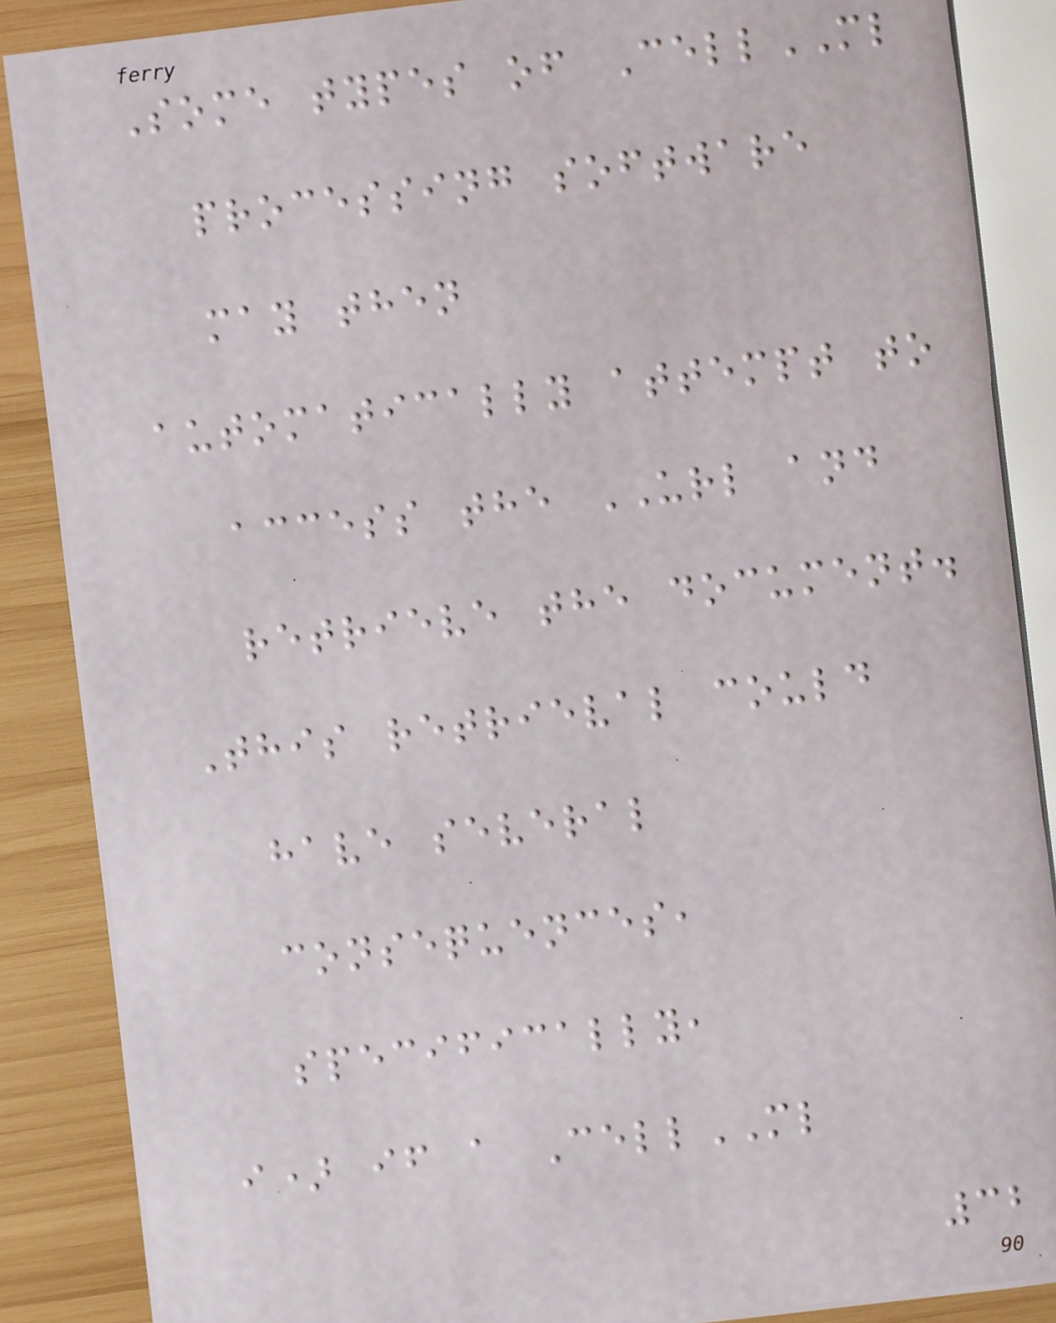Some types of CellML
processing software
may then
automatically attempt to
access the URL and
retrieve the document.
This retrieval could
have several
consequences,
specifically,
i) if a CellML
32
